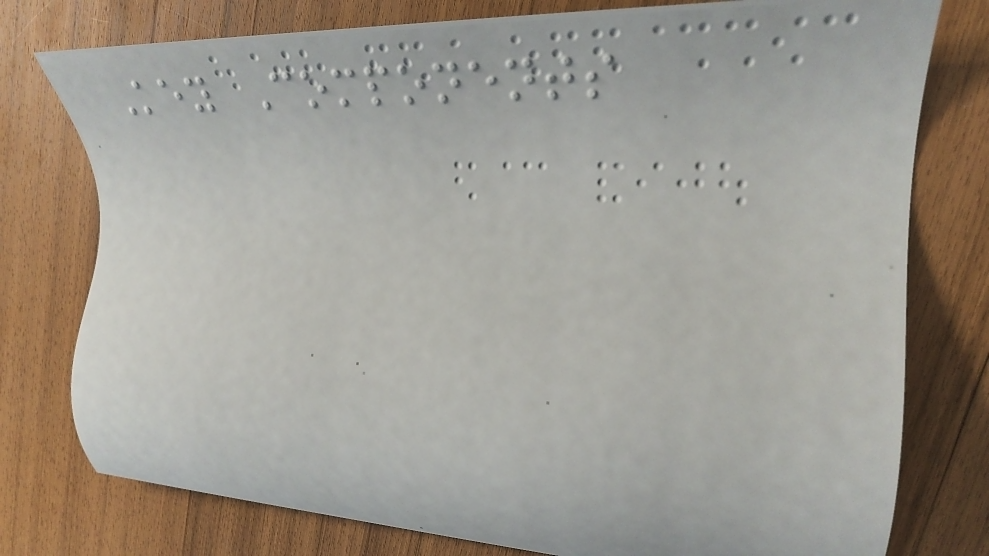Key Components
